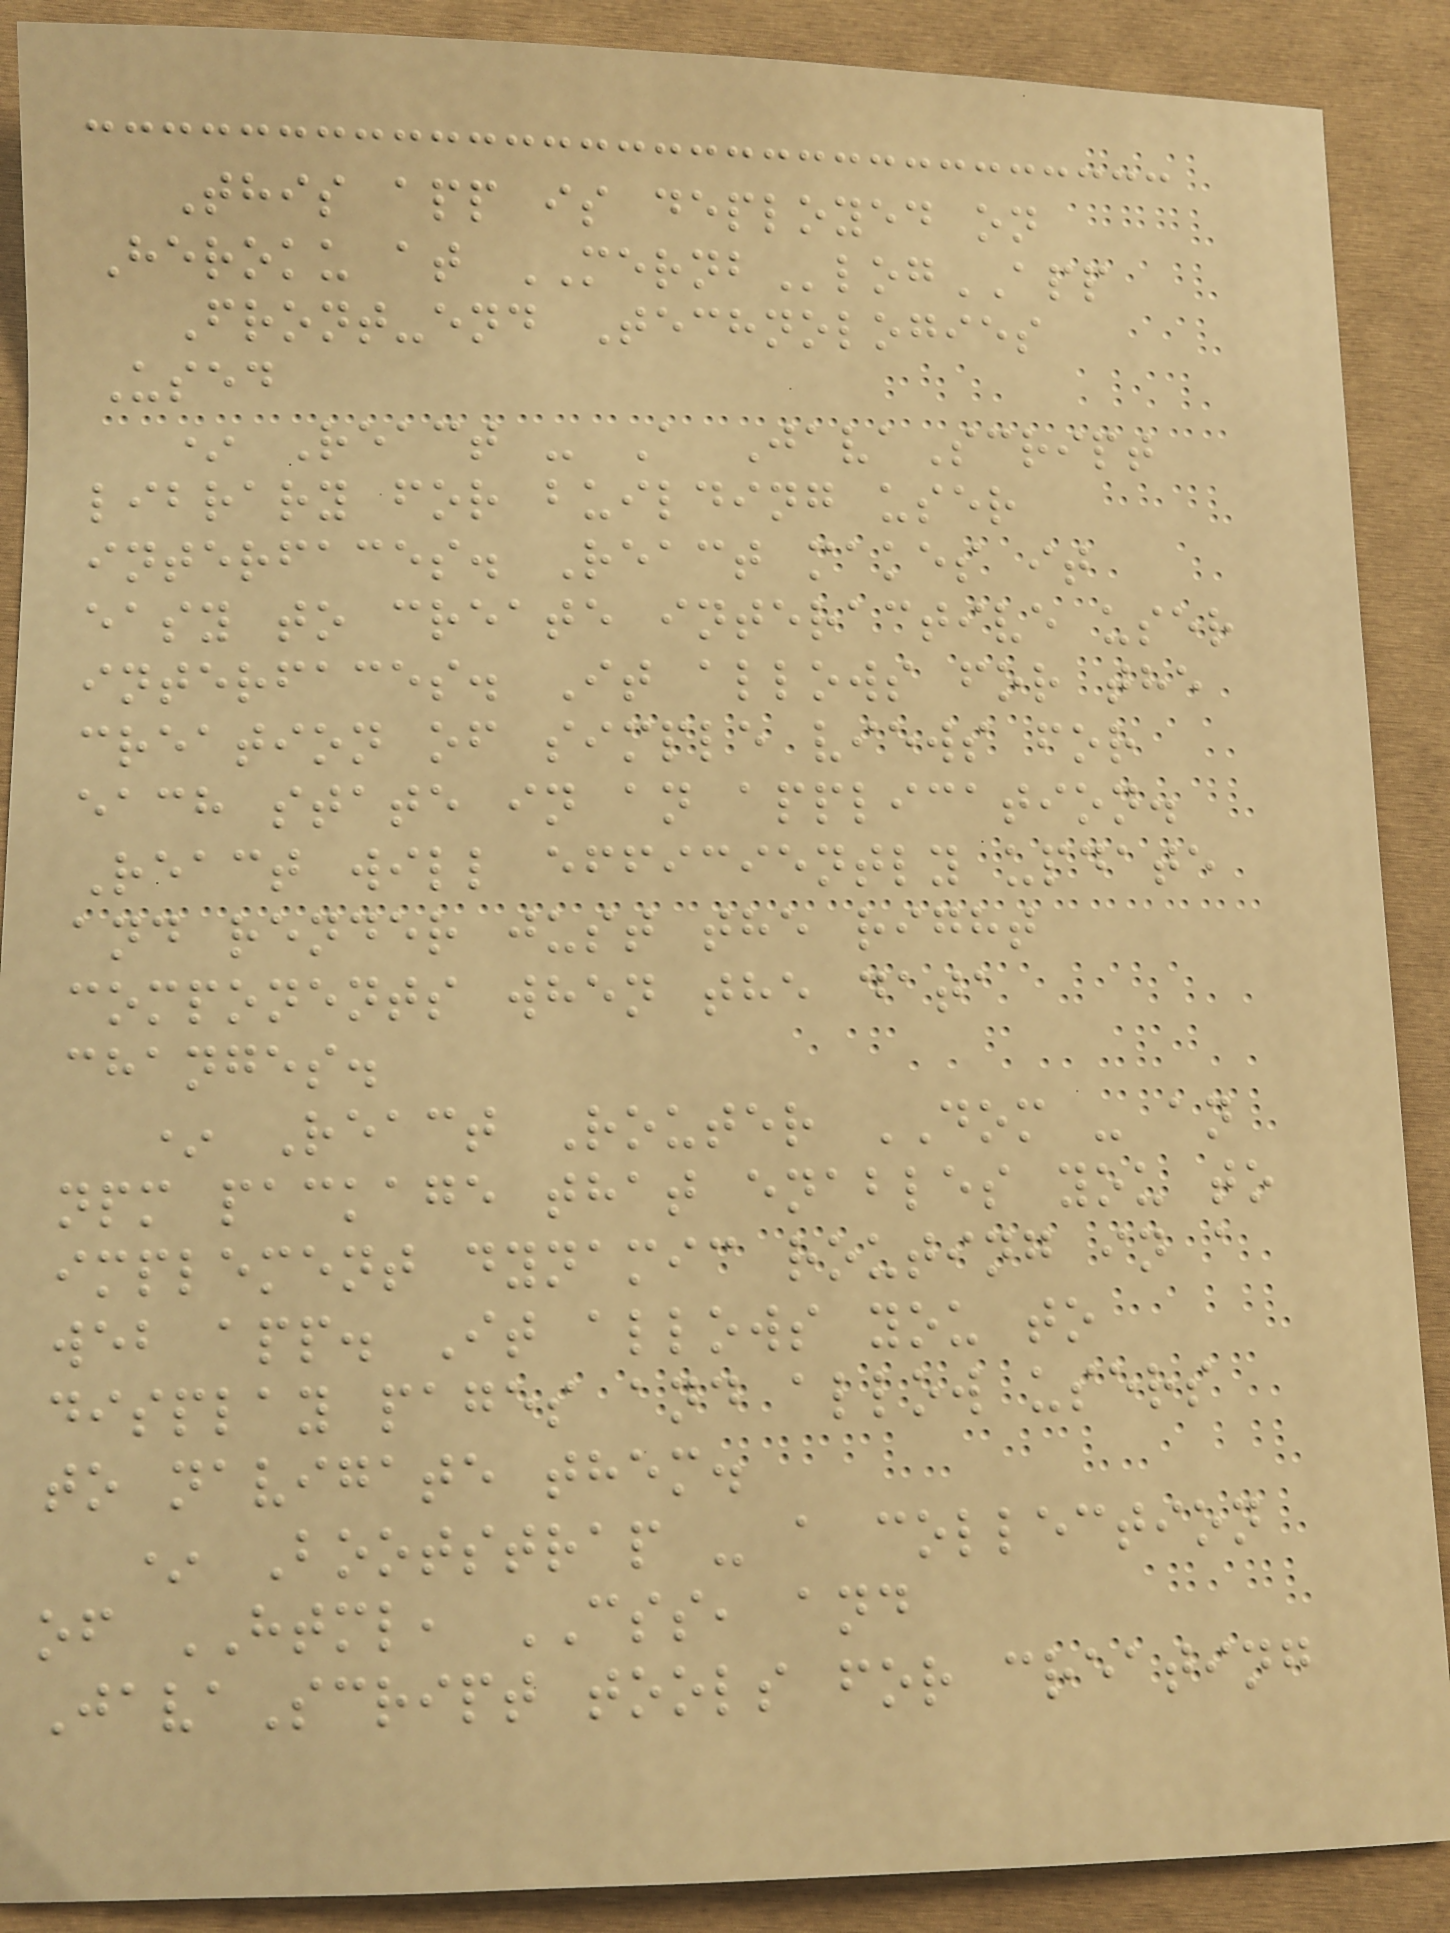This app is deployed on
Heroku at MERNBlogAPP
Front-end Technologies
Used
* React - A JavaScript
library for building user
interfaces. React makes it
easy to create interactive user
interfaces. It allows for the
creation of simple views for
each state in an application.
React will efficiently update
and render just the right
components when the data
changes.
* React Router DOM - an
npm package that enables you to
implement dynamic routing in a
web app. It allows you to
display pages and allow users
to navigate them.
* Bootstrap - a collection
of HTML, CSS, and
JavaScript tools for creating
